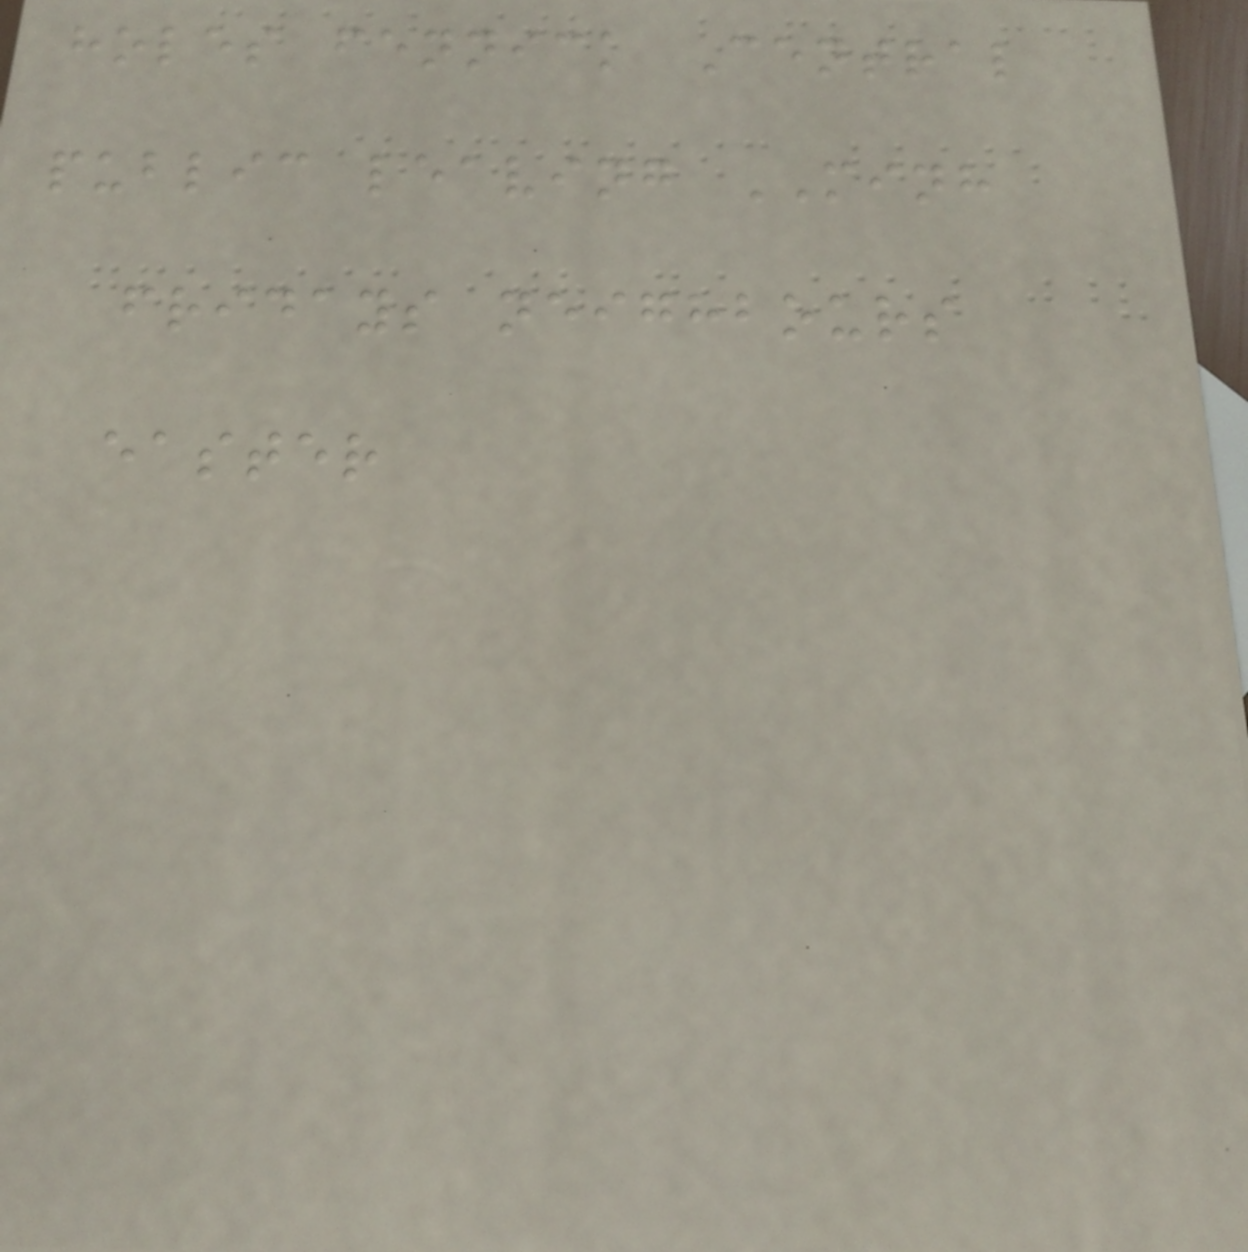holes fennick Central
public leaving MINH
fridays neighbours
easter
